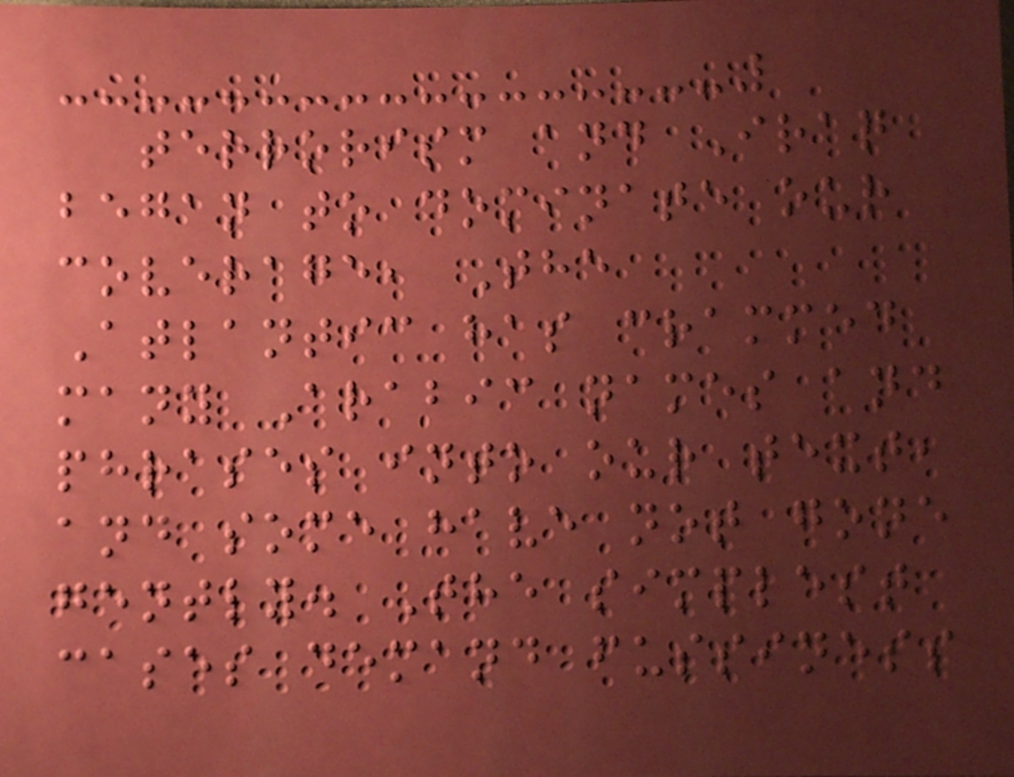terrorism and Iraq
began to dominate our
coverage, The
Atlantic has crammed
many Arabic names and
phrases into our text,
and some have not gone
gently. The simplest
cases demand fussiness
